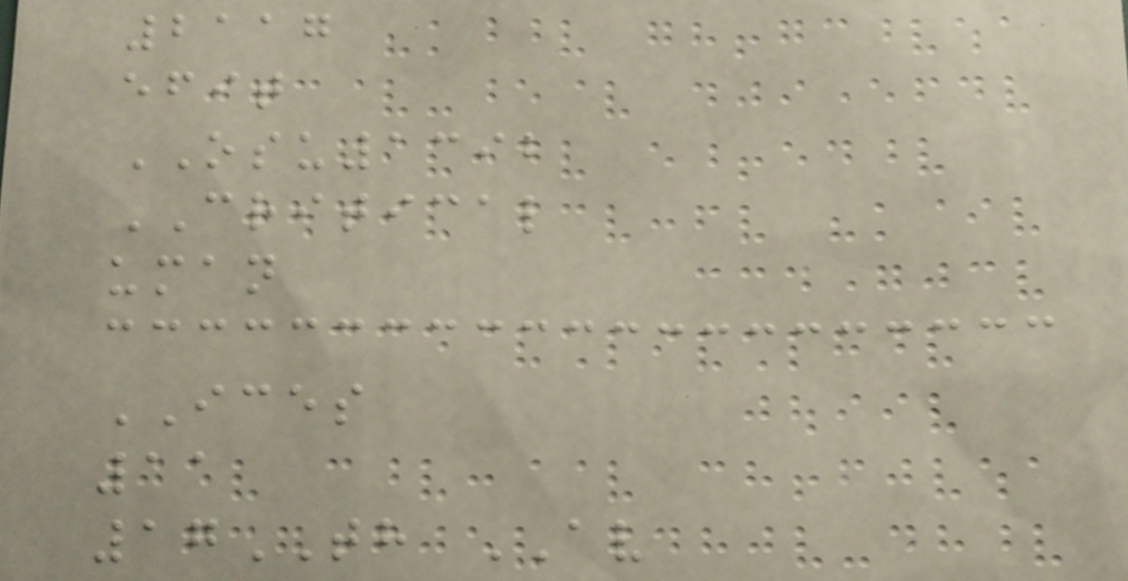2117
efit
OSU1392
CRITICAL
uman
ICES
11
17TH AV
